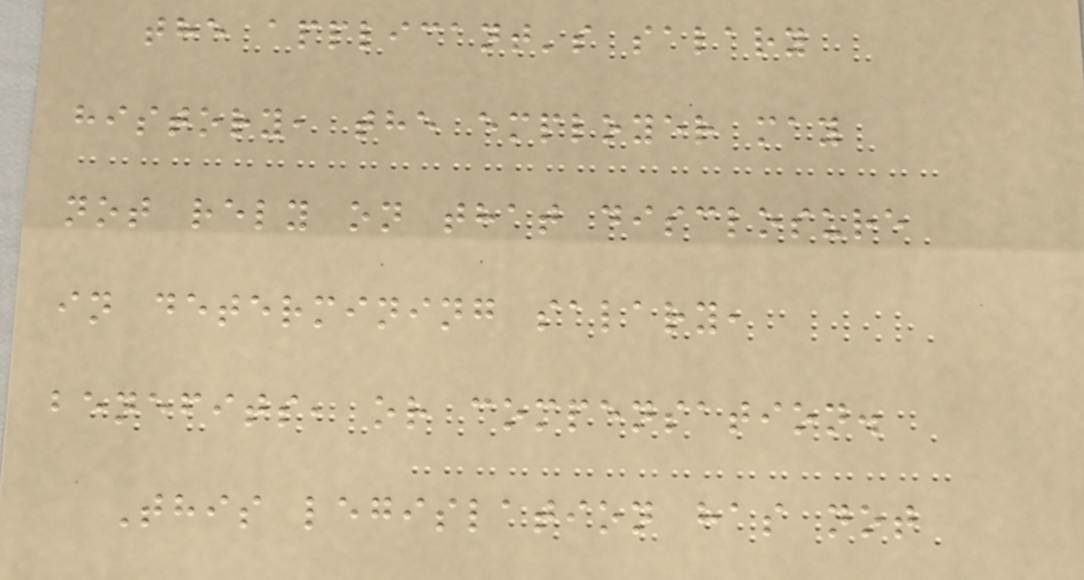the applicant's salary
history, the employer may
not rely on that disclosure
in determining salary,
benefits, or compensation.
This legislation has not
